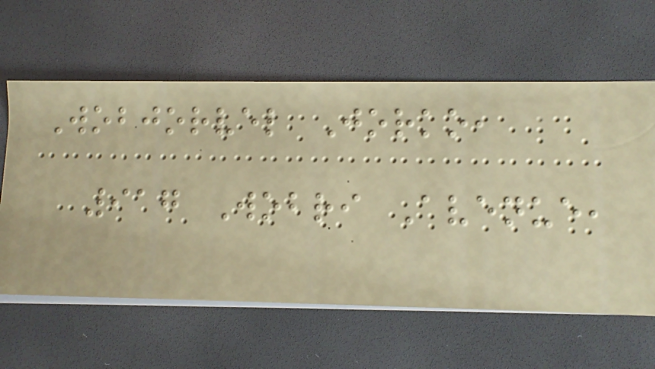Wobjorvel Jorko,
917 Wobri Avenue,
